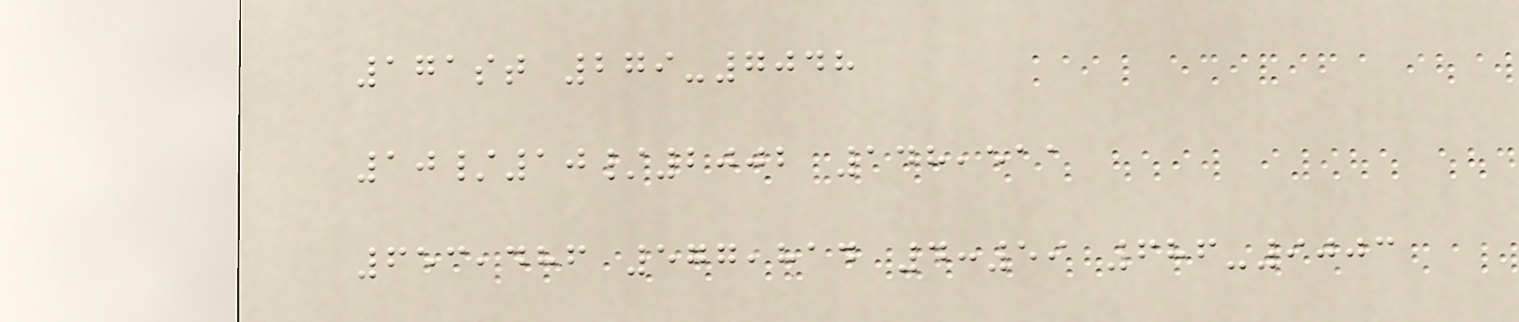171st 279-7048
10/10/2002 148,511
653,486 577,814 4:59 686-9003
